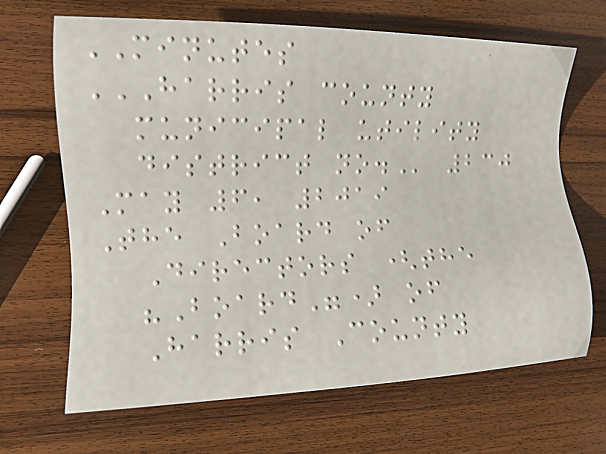MINUTES
HARRIS COUNTY
MUNICIPAL UTILITY
DISTRICT NO. 230
May 6, 2019
The Board of
Directors (the
"Board") of
Harris County
